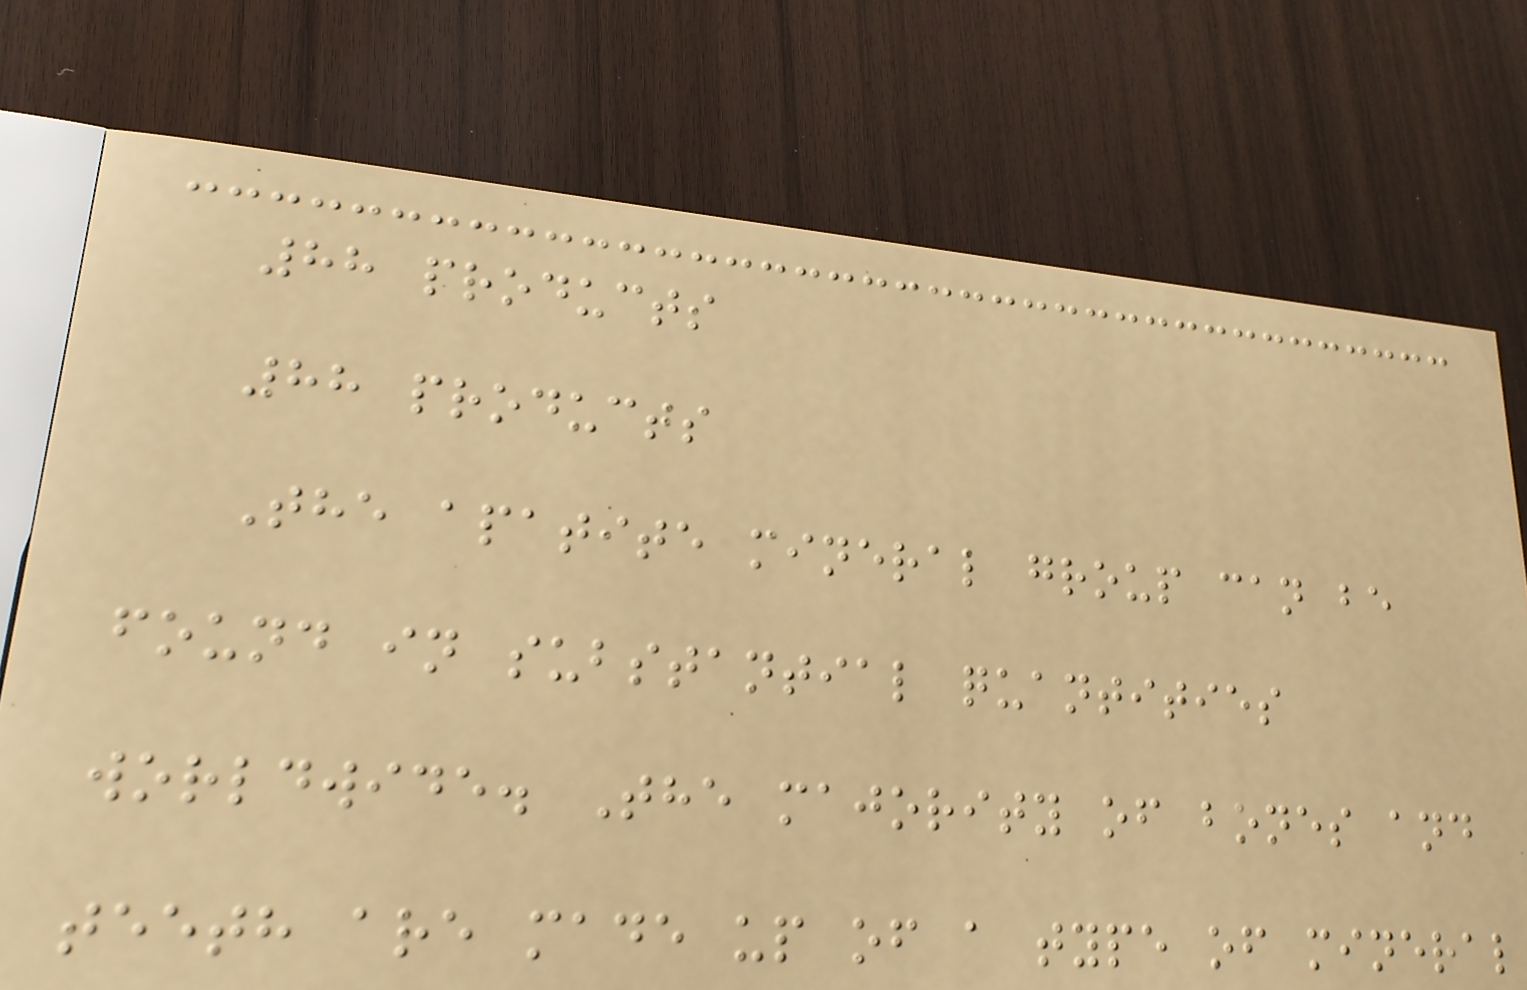88 products
88 products
The apatite mineral group can be
found in substantial quantities
worldwide. The majority of bones and
teeth are made up of a type of mineral
